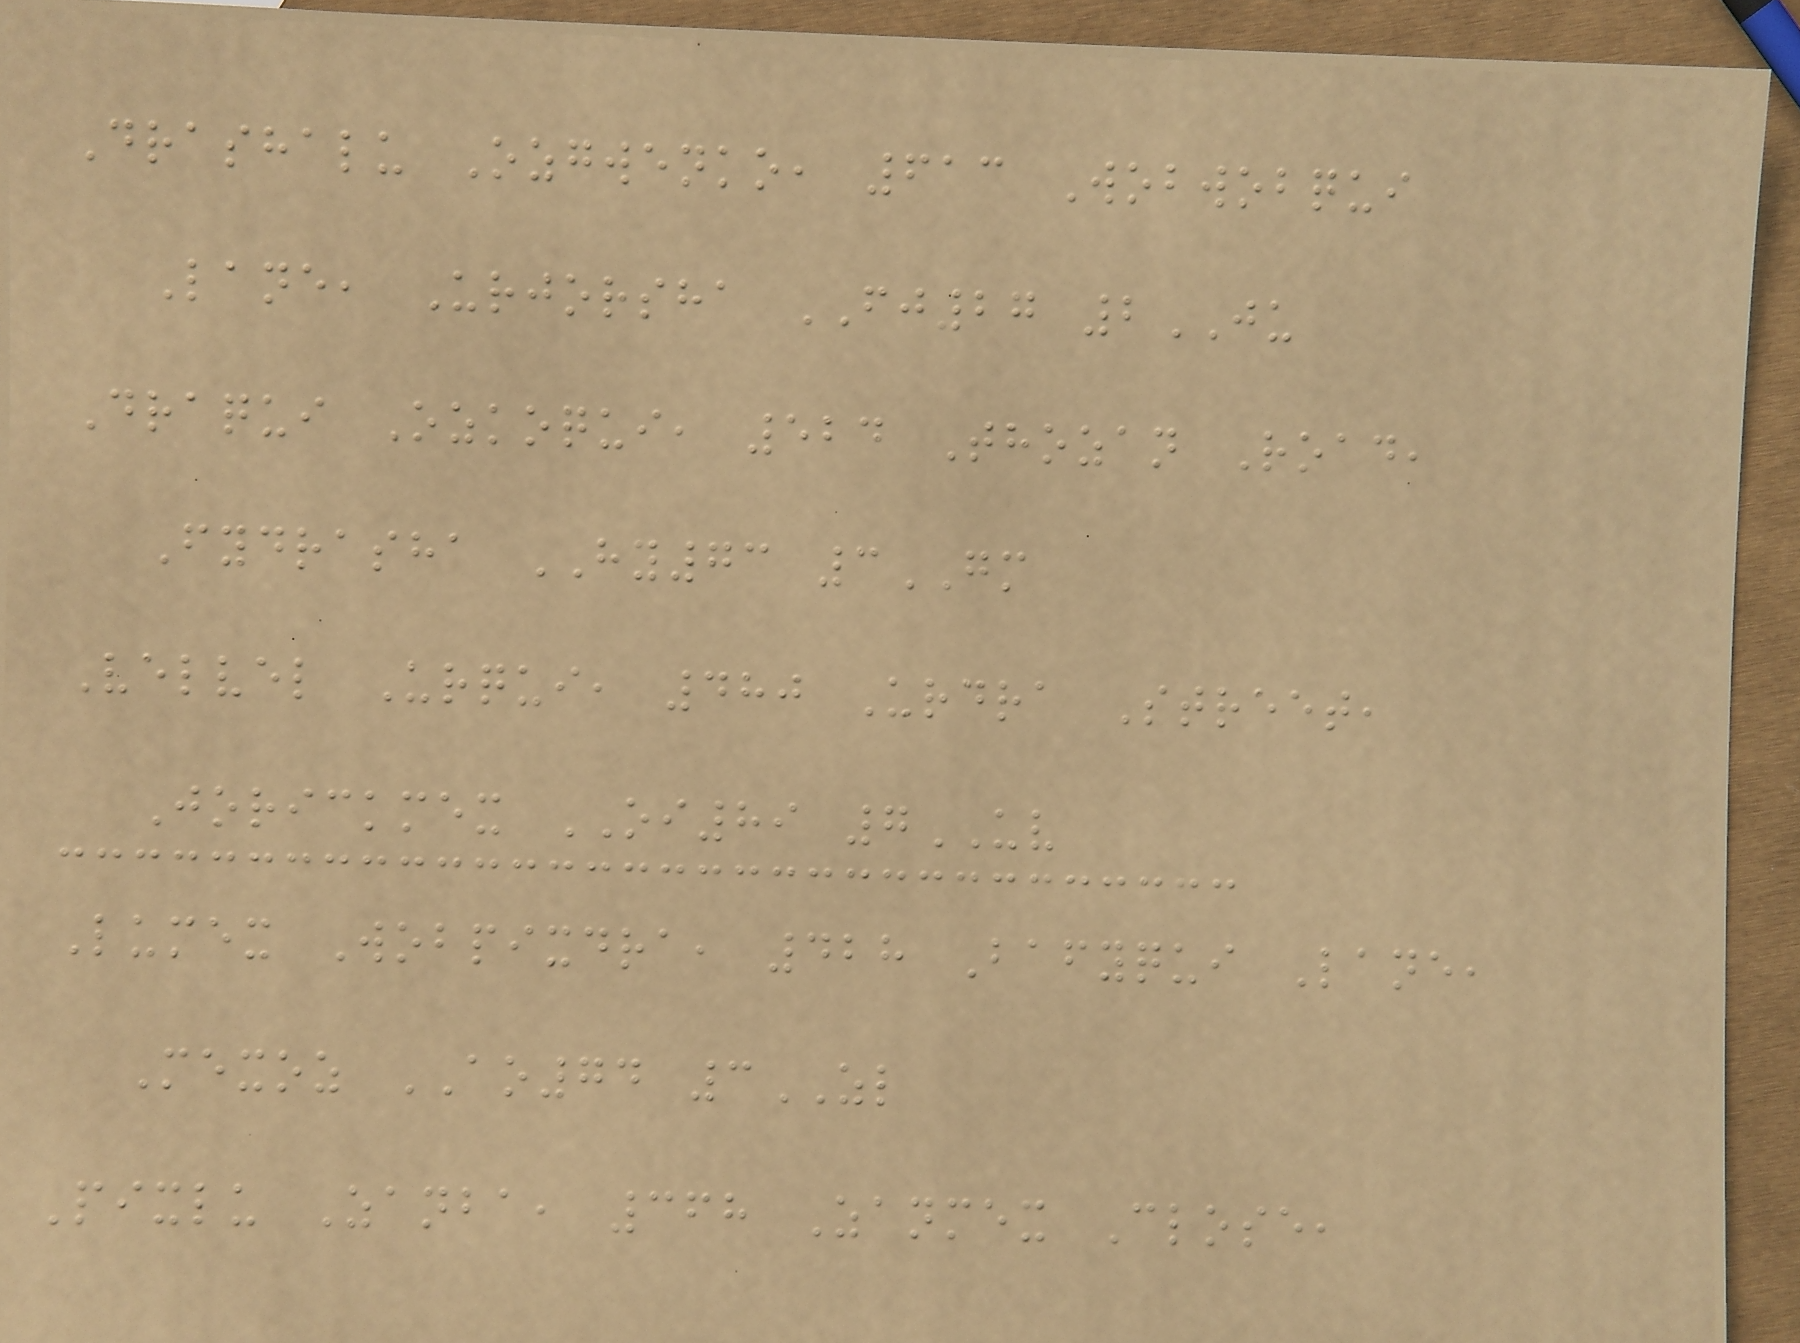Drashalu Ozgwenko, 613 Wobwobqui
Lane, Urjorsha FJ27 2JU
Draqui Ozkoqui, 524 Thozan Road,
Fydrasha HY73 3GM
Velvel Urqui, 480 Urdra Street,
Jorickmex OI89 7UV
Lumex Wobpixdra, 428 Bafyqui Lane,
Mexoz AO74 3ZL
Pixlu Zanba, 368 Zanmex Close,
